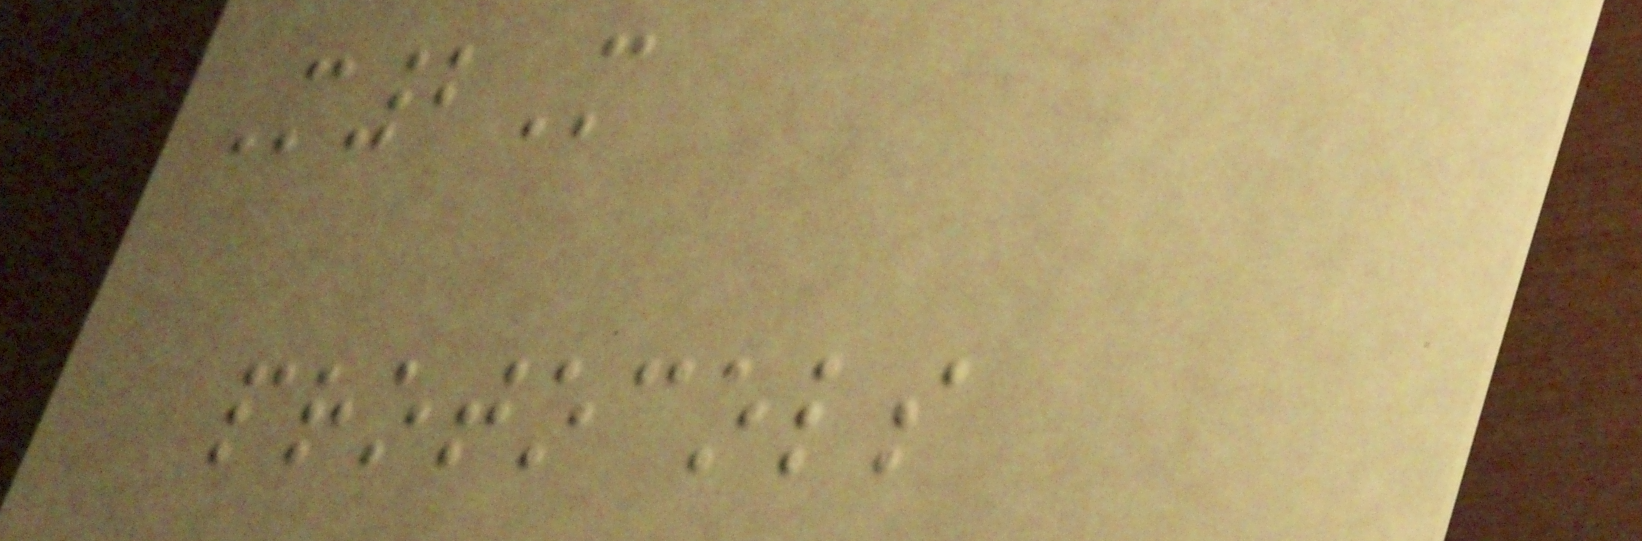M2M
protocols
